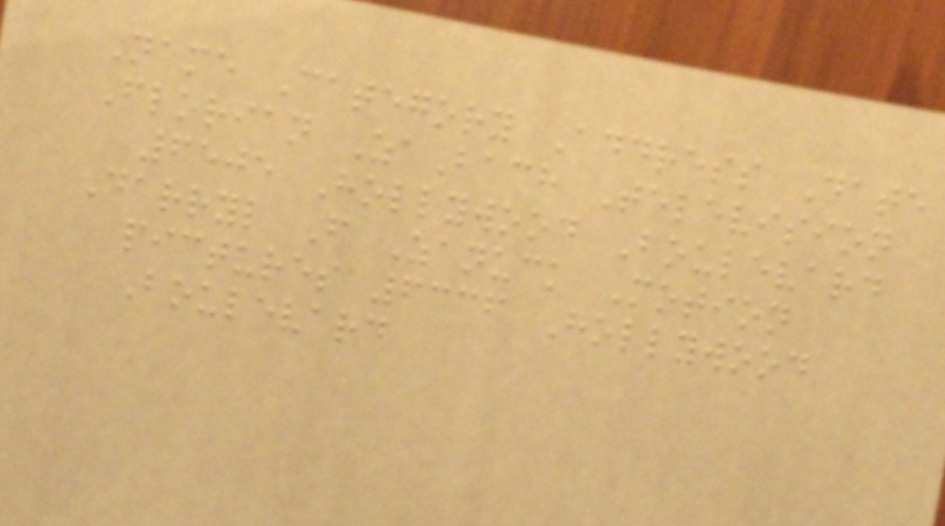Name Category Address Date
Florian ZaBach Television
6505 Hollywood Boulevard
Darryl F Zanuck Motion
pictures 6336 Hollywood
Boulevard
